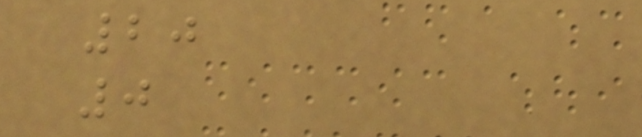20
0
